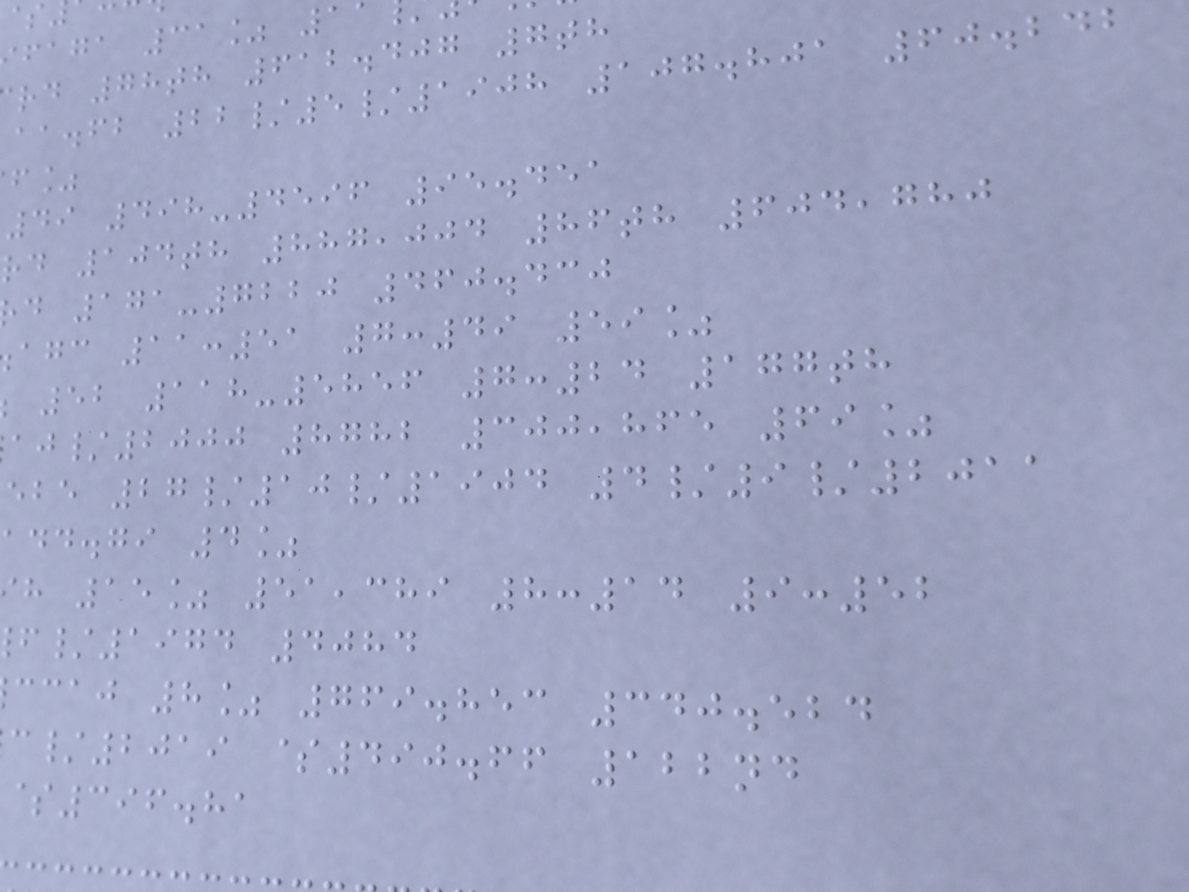faga 31% 1
rd 78th 612.407 7th
aa.fb 22/5/1908 107.801 60.242
49 498-4596 95.451
rd 104th 887,004 86th 604,780
d 171-7220 460.430
agc 11:51 7:49 59%
52 118-5856 7:24 177th
/2000 8782 300,865 69%
ebe 27/10/1904 4/9/2011
add.gi 4%
h 15% 51,389 8:14 9:52
/1974 4084
ccaj 8% 769.853 340.524
/2019 $490.66 122nd
$396.81
